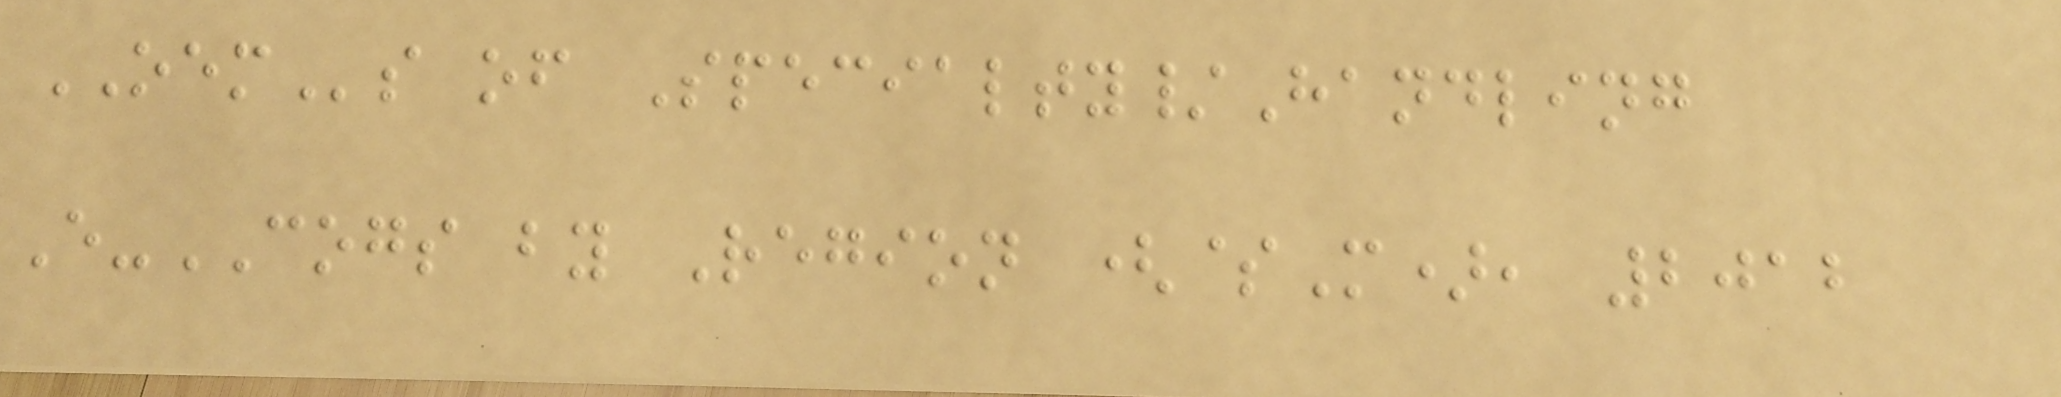OEMs of Specialty/Handling
E-COGS by Region ($M), 2012
